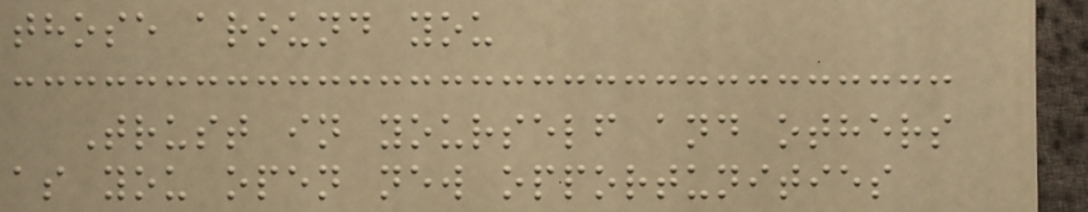those around you
Trust in yourself and others
as you open new opportunities
